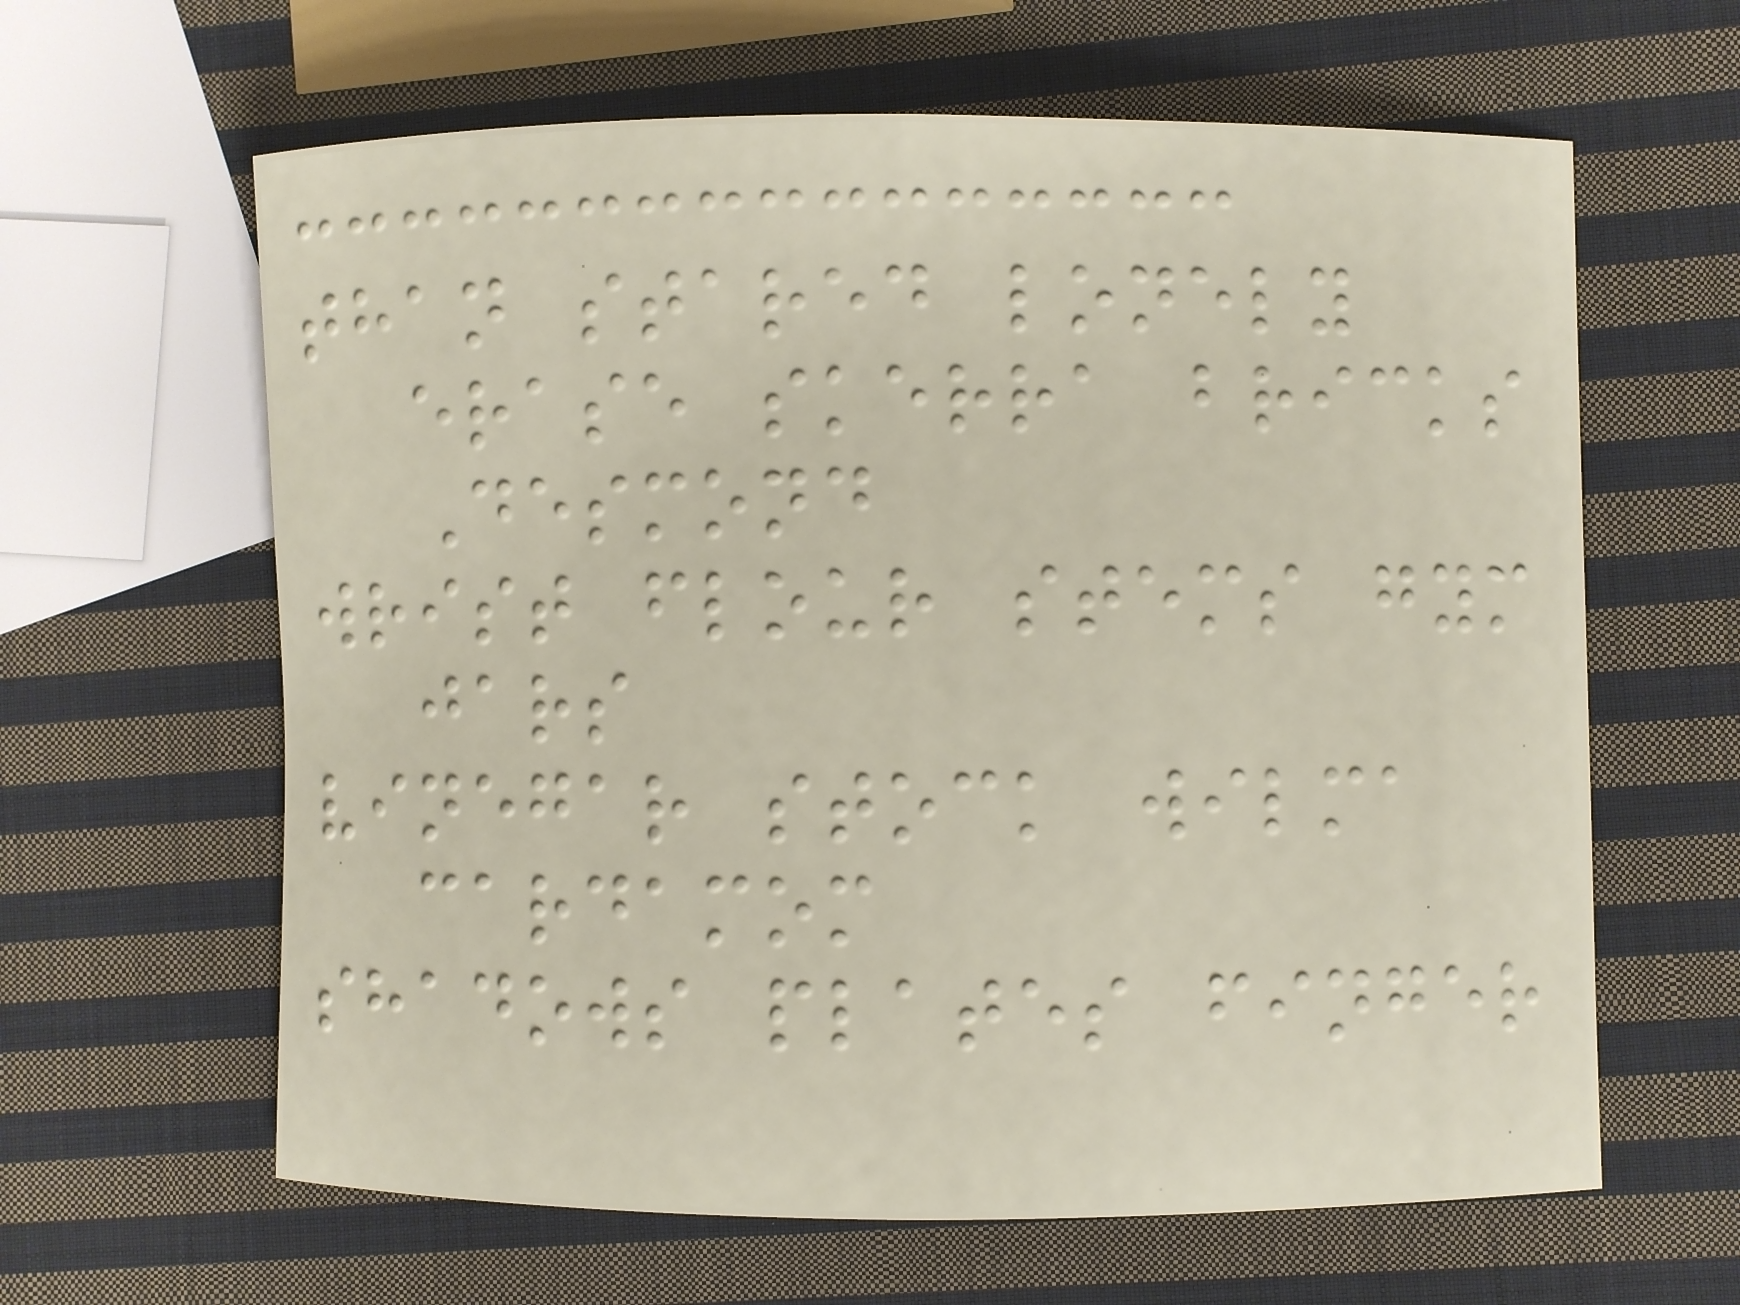than stared lonely
erase skerra bricks
Desmond
wrist flour stems gym
jars
vinegar stock wilma
cardamom
shadows plates finger
